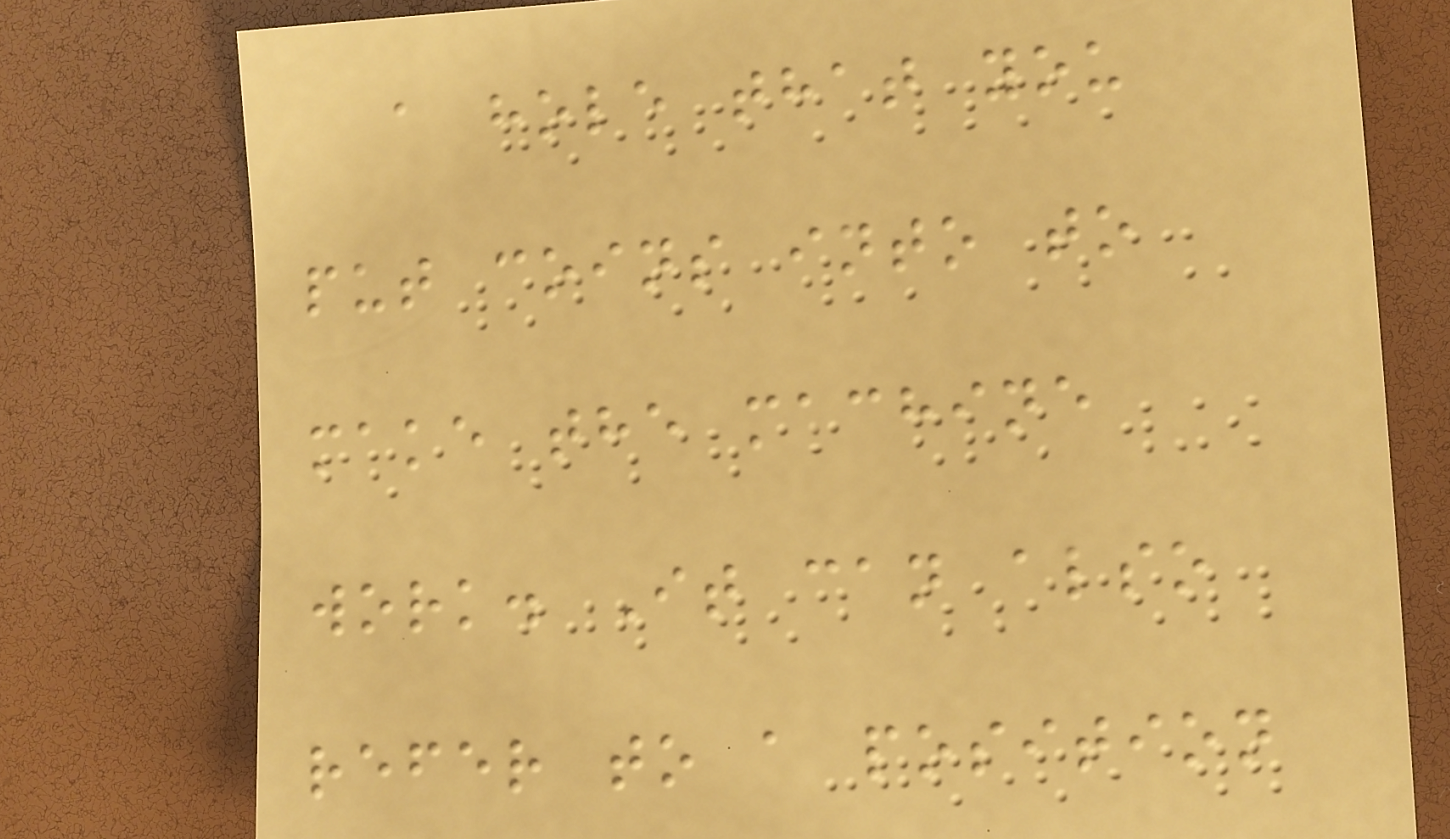a hole that you
put coins into to
make the machine
work. It can also
refer to a position
